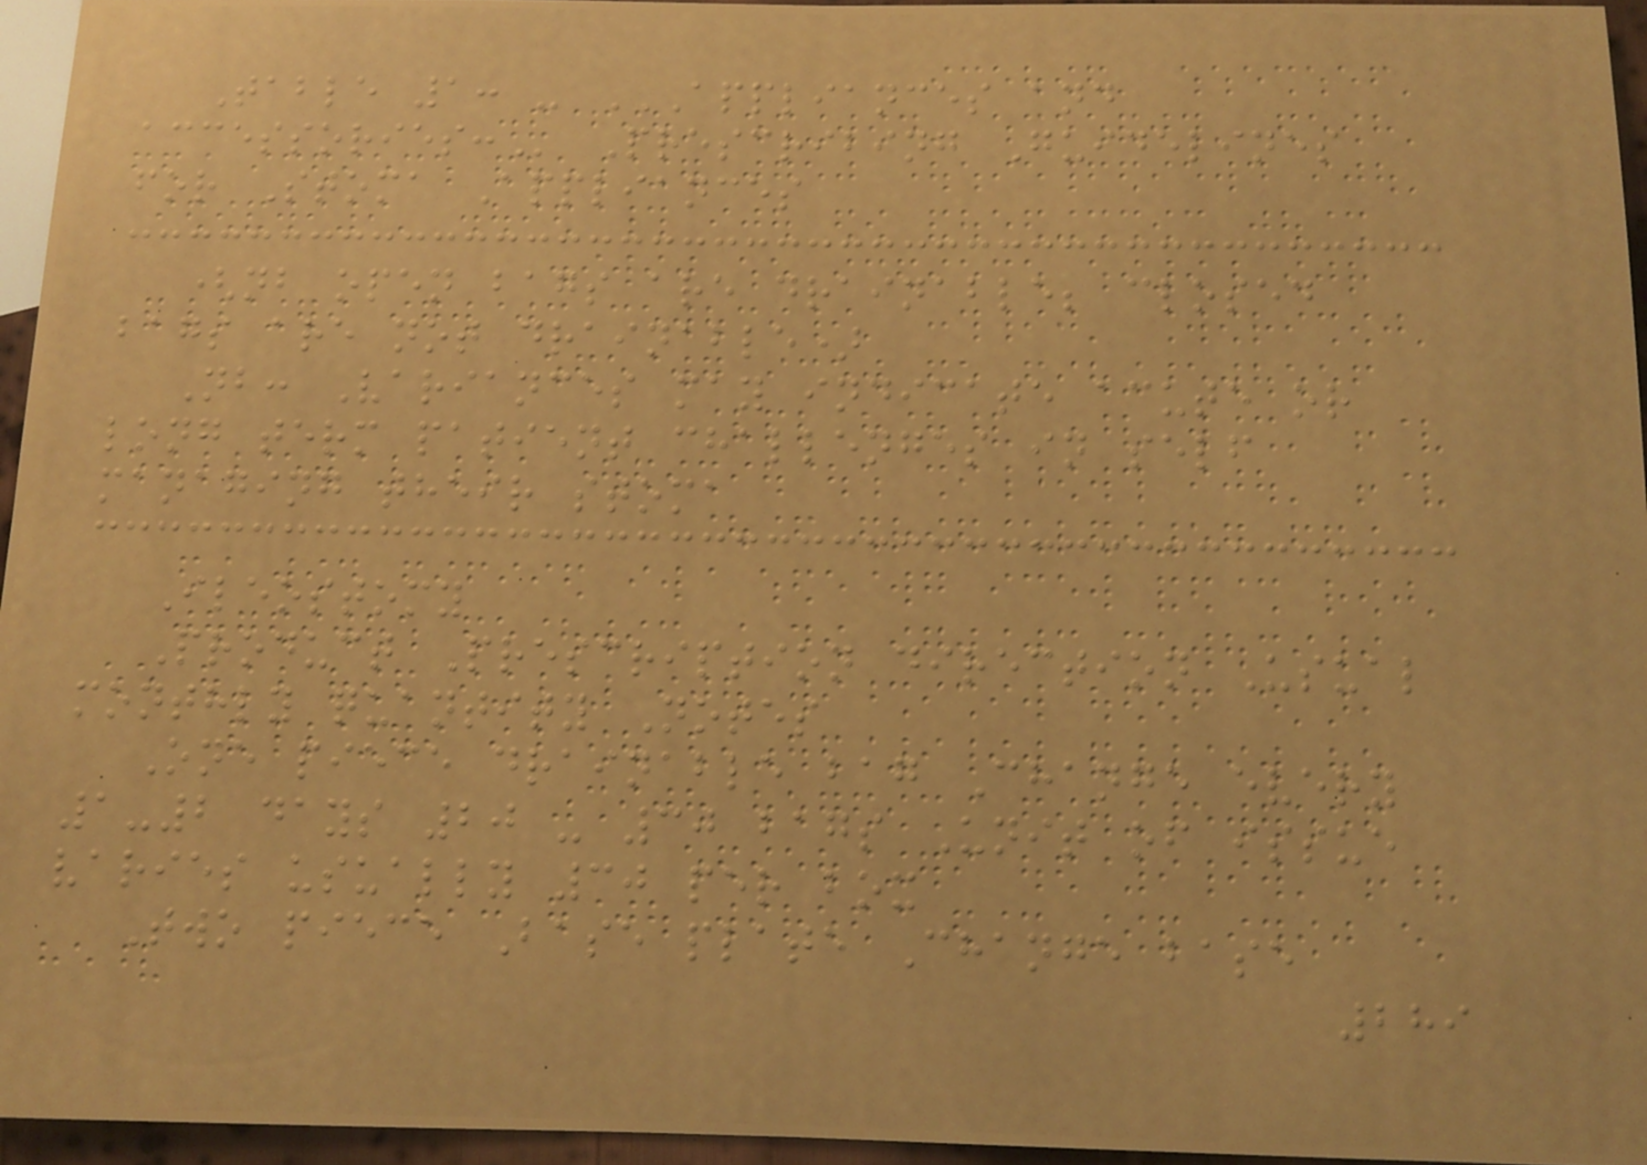Table 1: - APPLIANCES AND
ACCESSORIES: Prescribing Guidelines
for Stoma Appliances
(nb open bags are drainable; closed
bags are not drainable)
Nb: Variances may indicate acute or
long term patient challenges in self
managing their stoma
Ileostomy
Product Prescription direction Usual
monthly quantity Notes
One piece drainable bag Change every
1-2 days 20 - 30 bags Unit of issue
varies usually 30 per box
Two piece Base plate Change base
289
